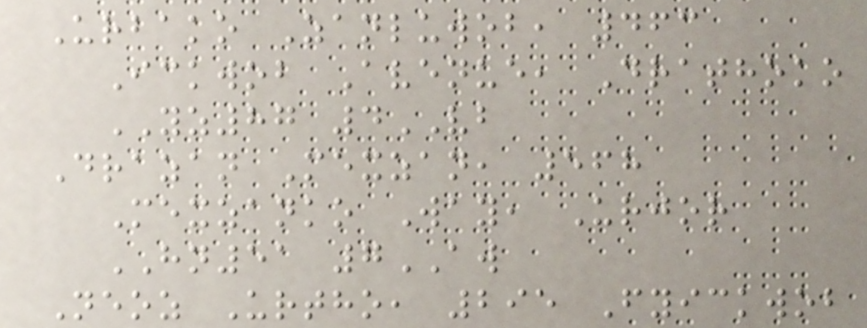Urbako Zanluwob, 463
Ickwob Avenue, Drathoko
YZ87 4VB
Drazan Mexzan, 568
Mexzanko Way, Urjor
HN51 7AW
Neoz Urtho, 295 Fyickwob
